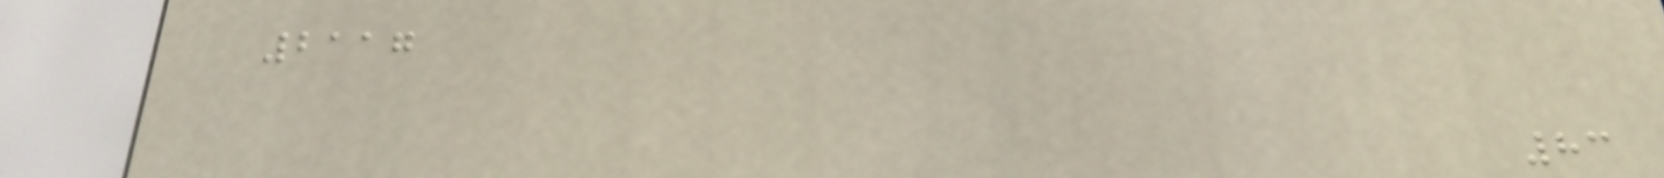2117
83
